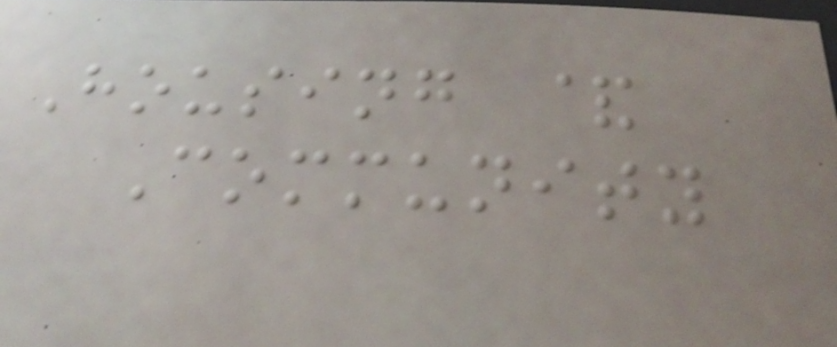Housing &
Community
